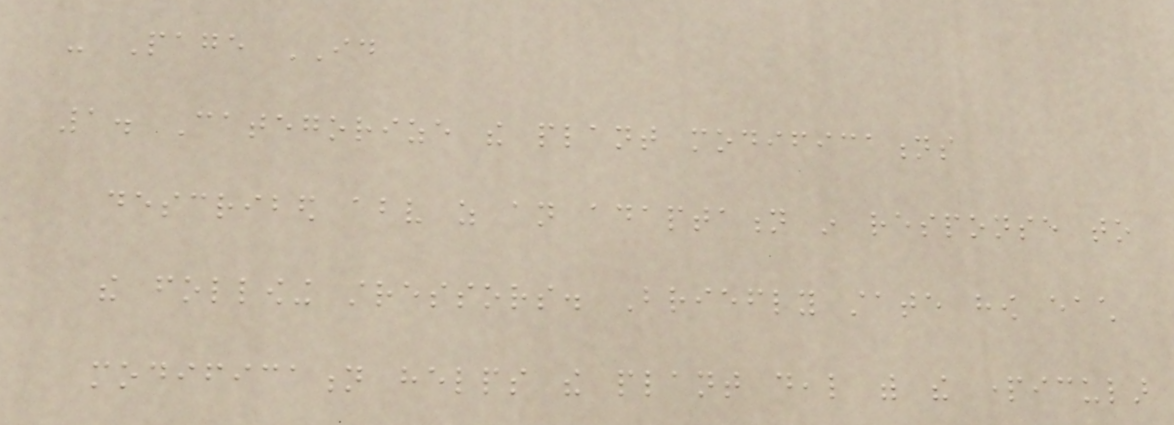- Page ID
1. Categorize the plant modifications
described above as an adaptation in response to
the following stressors. Briefly state how each
modification helps the plant deal with the particular
